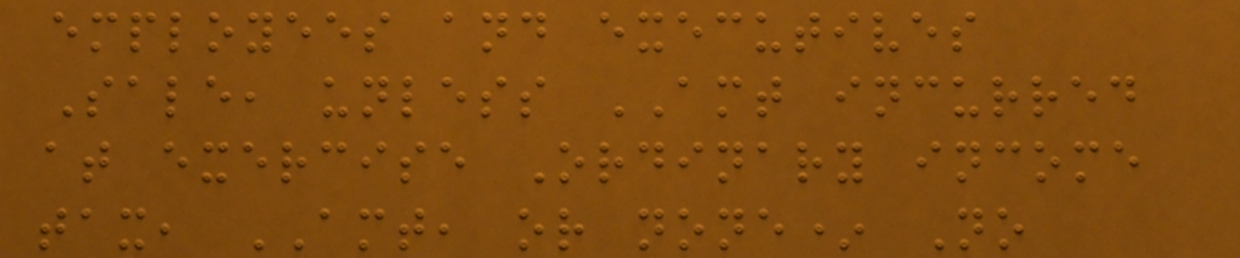employees and executives
Sale, unless AMT incurred
at exercise Ordinary income
tax, AMT, or none* No
